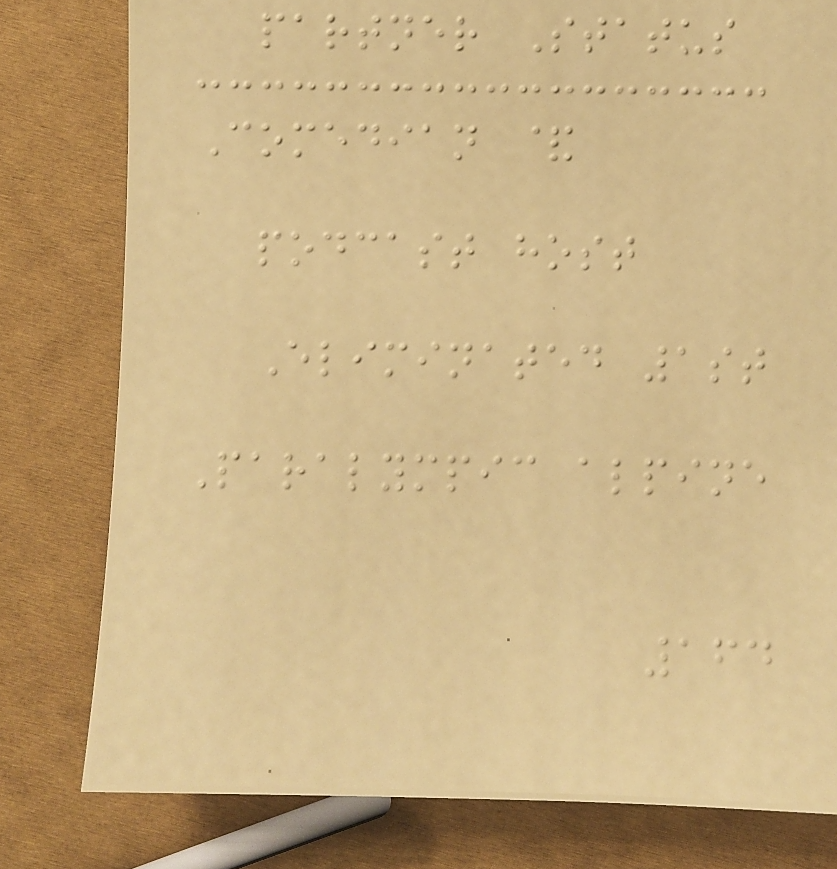partner Status
Comedian &
podcast host
Eliminated 1st
Paralympic alpine
164
